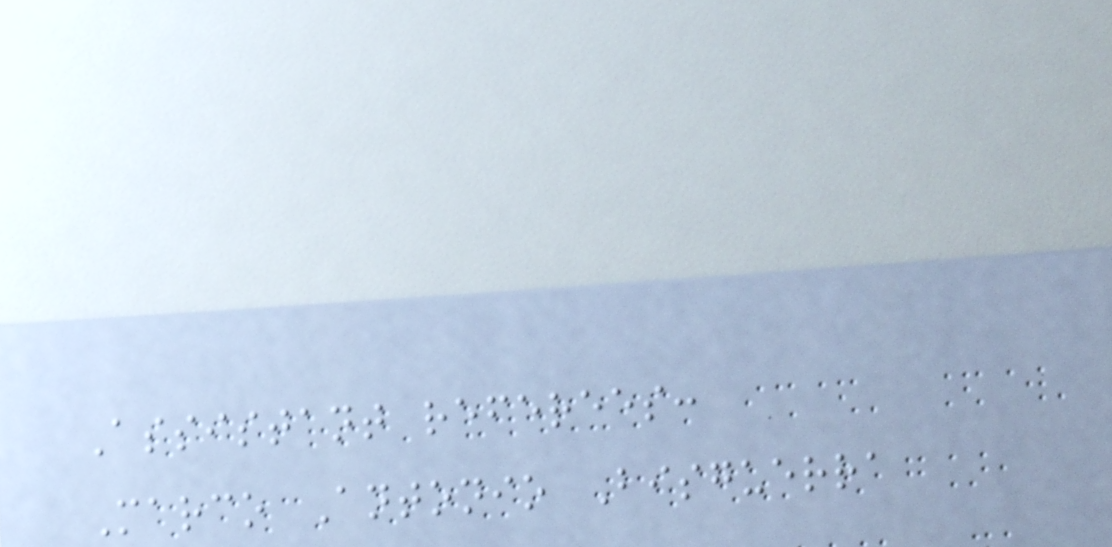Assistant referees:
Marco Antonio Bisguerra
